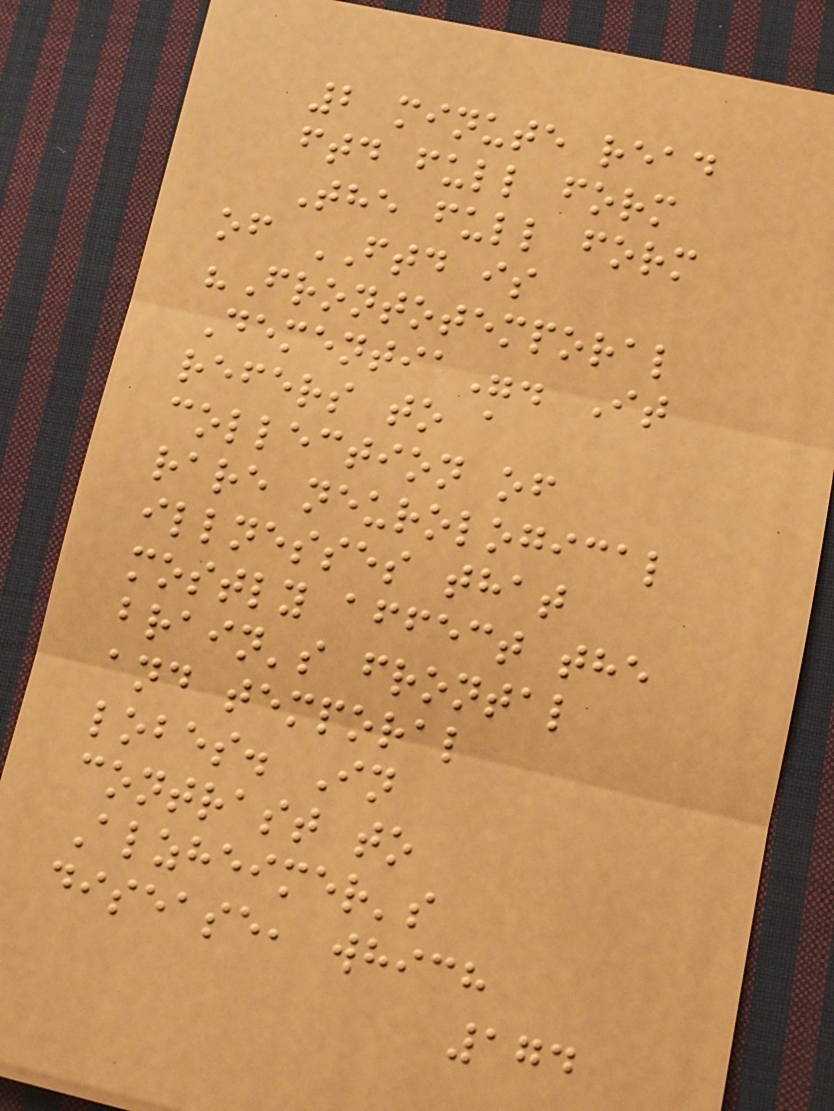2 minute read
ftd full form
The full form
of FTD is
"Frontotemporal
Dementia". It
refers to a
collection of
rare neurological
illnesses that
mostly affect the
brain's frontal
and temporal
lobes. In
contrast to
Alzheimer's
disease, which
174
